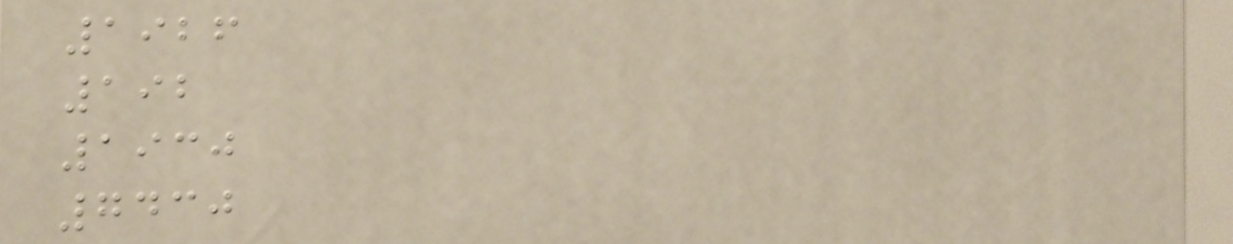1926
192
1930
7430
